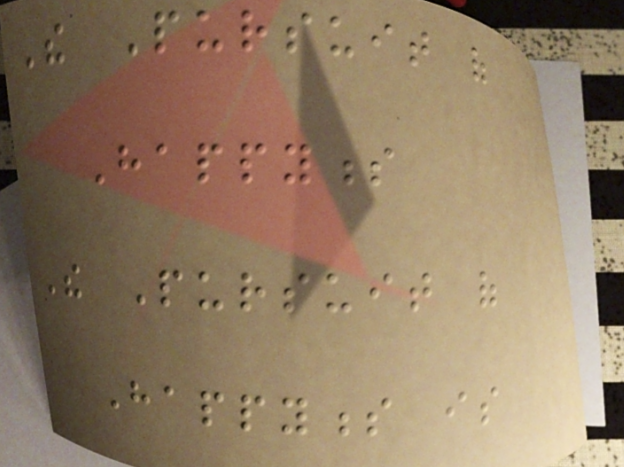The Pursuit of
Happyness
The Pursuit of
Happyness is
